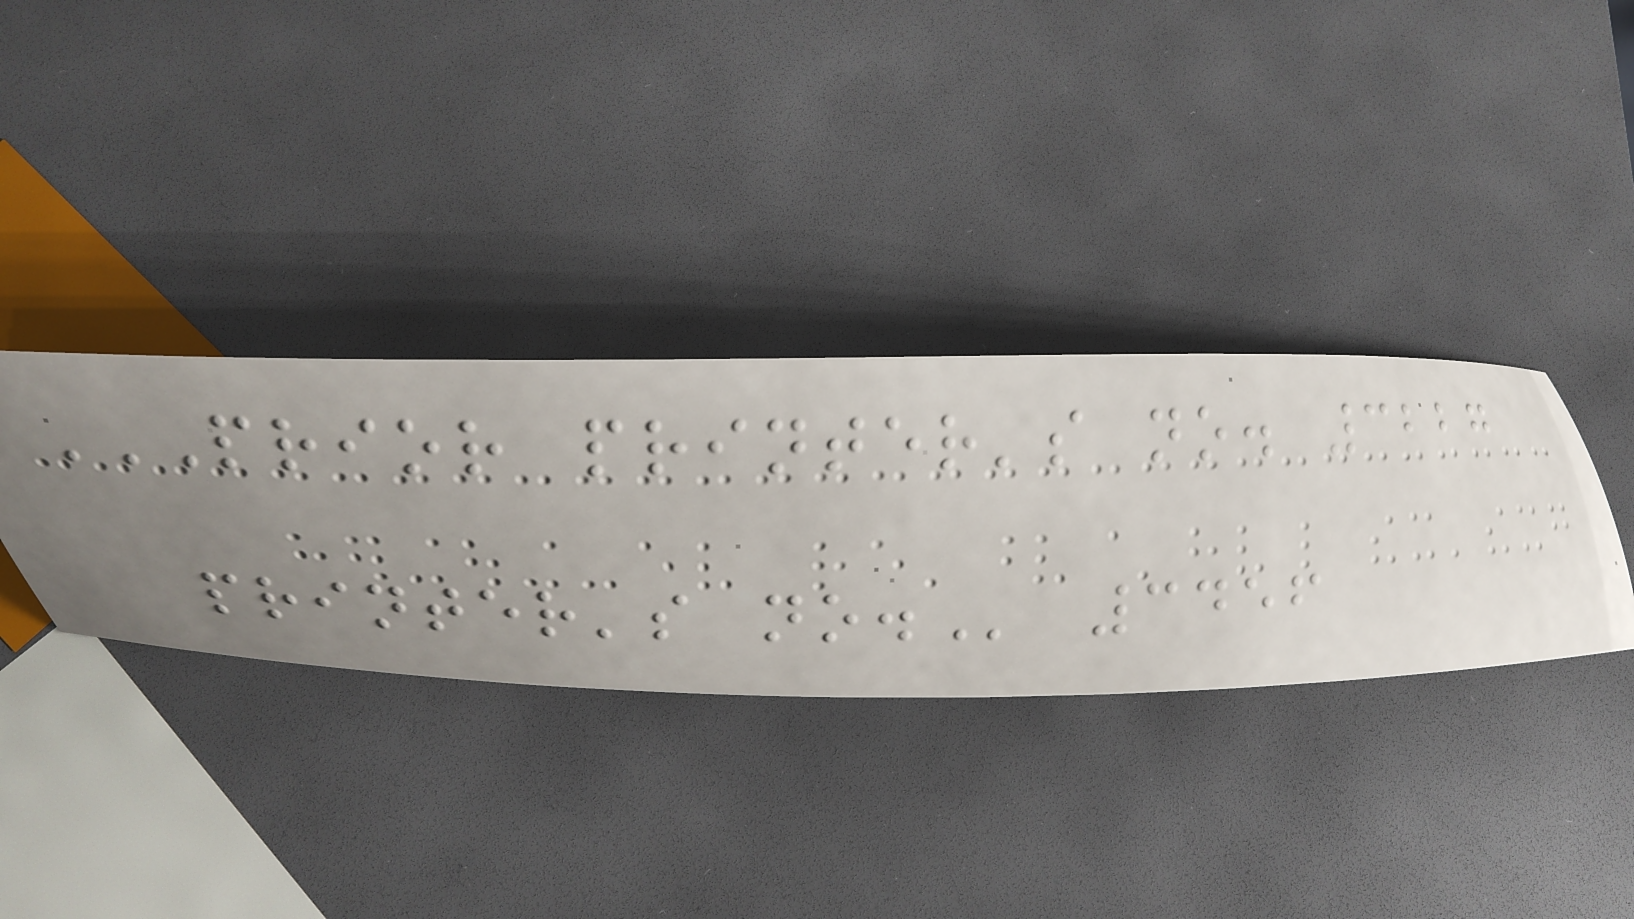PRIOR PRINTER'S NO. 3227
PRINTER'S NO. 3456
